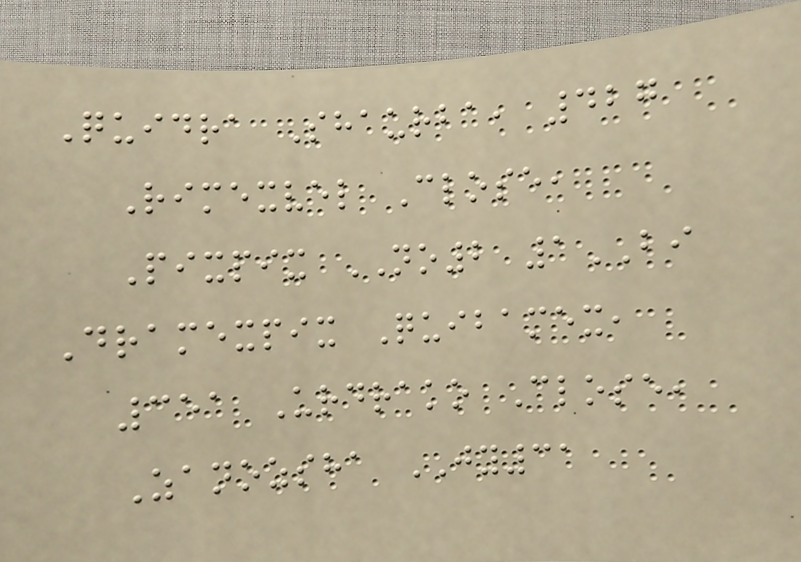Quidra Shaurba, 427
Rimexvel Close,
Pixpix NO2 1BI
Dramexpix Quibamex,
351 Urdrako Close,
Zanozsha JY31
